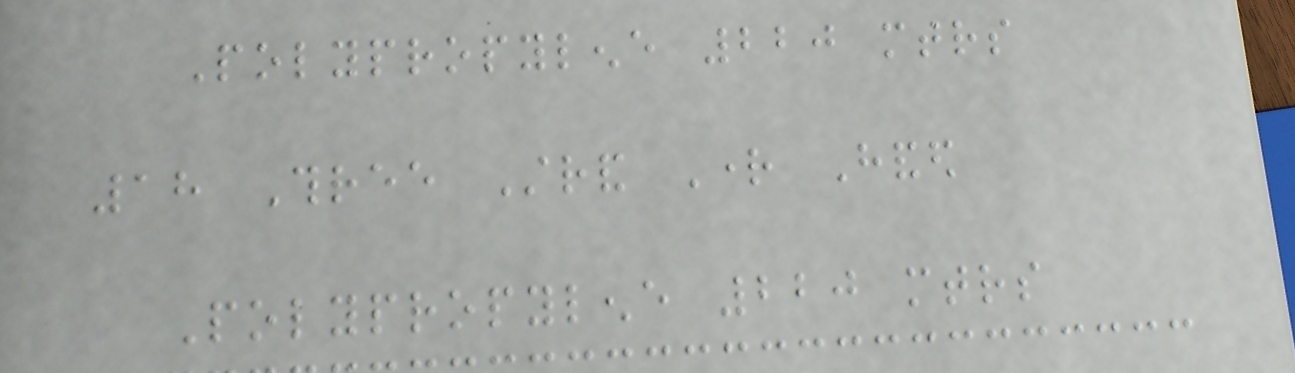Polypropylene 220 mtrs
18 Three Strand Right Handed
Polypropylene 220 mtrs
